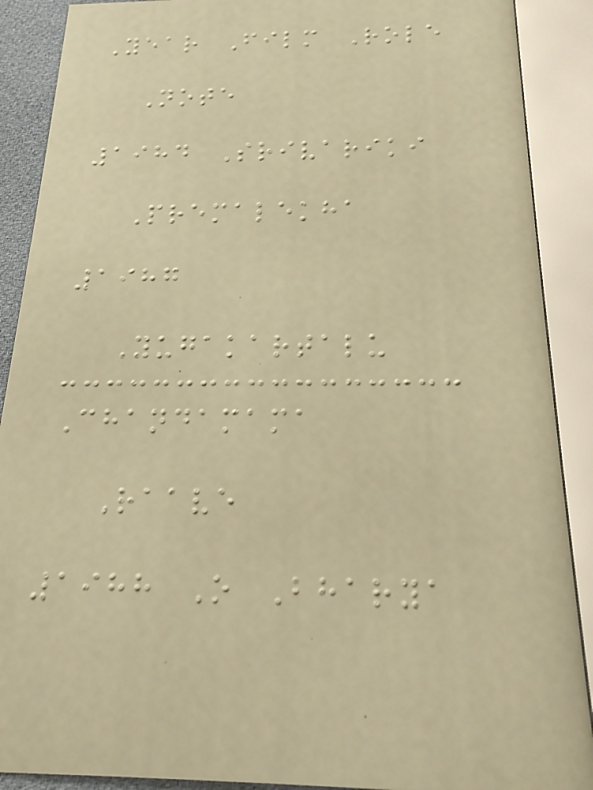Year Film Role
Note
1984 Srivariki
Premalekha
1987
Yugakartalu
Chandamama
Raave
1988 O Bharya
